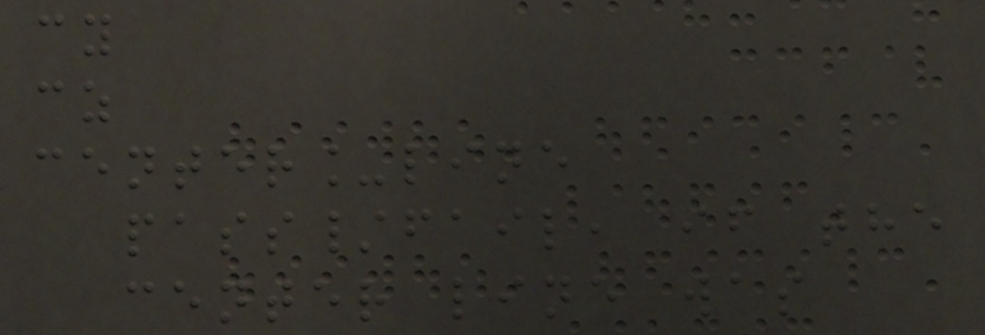cy
cz
center_line
pass/fail, if the
center line was
